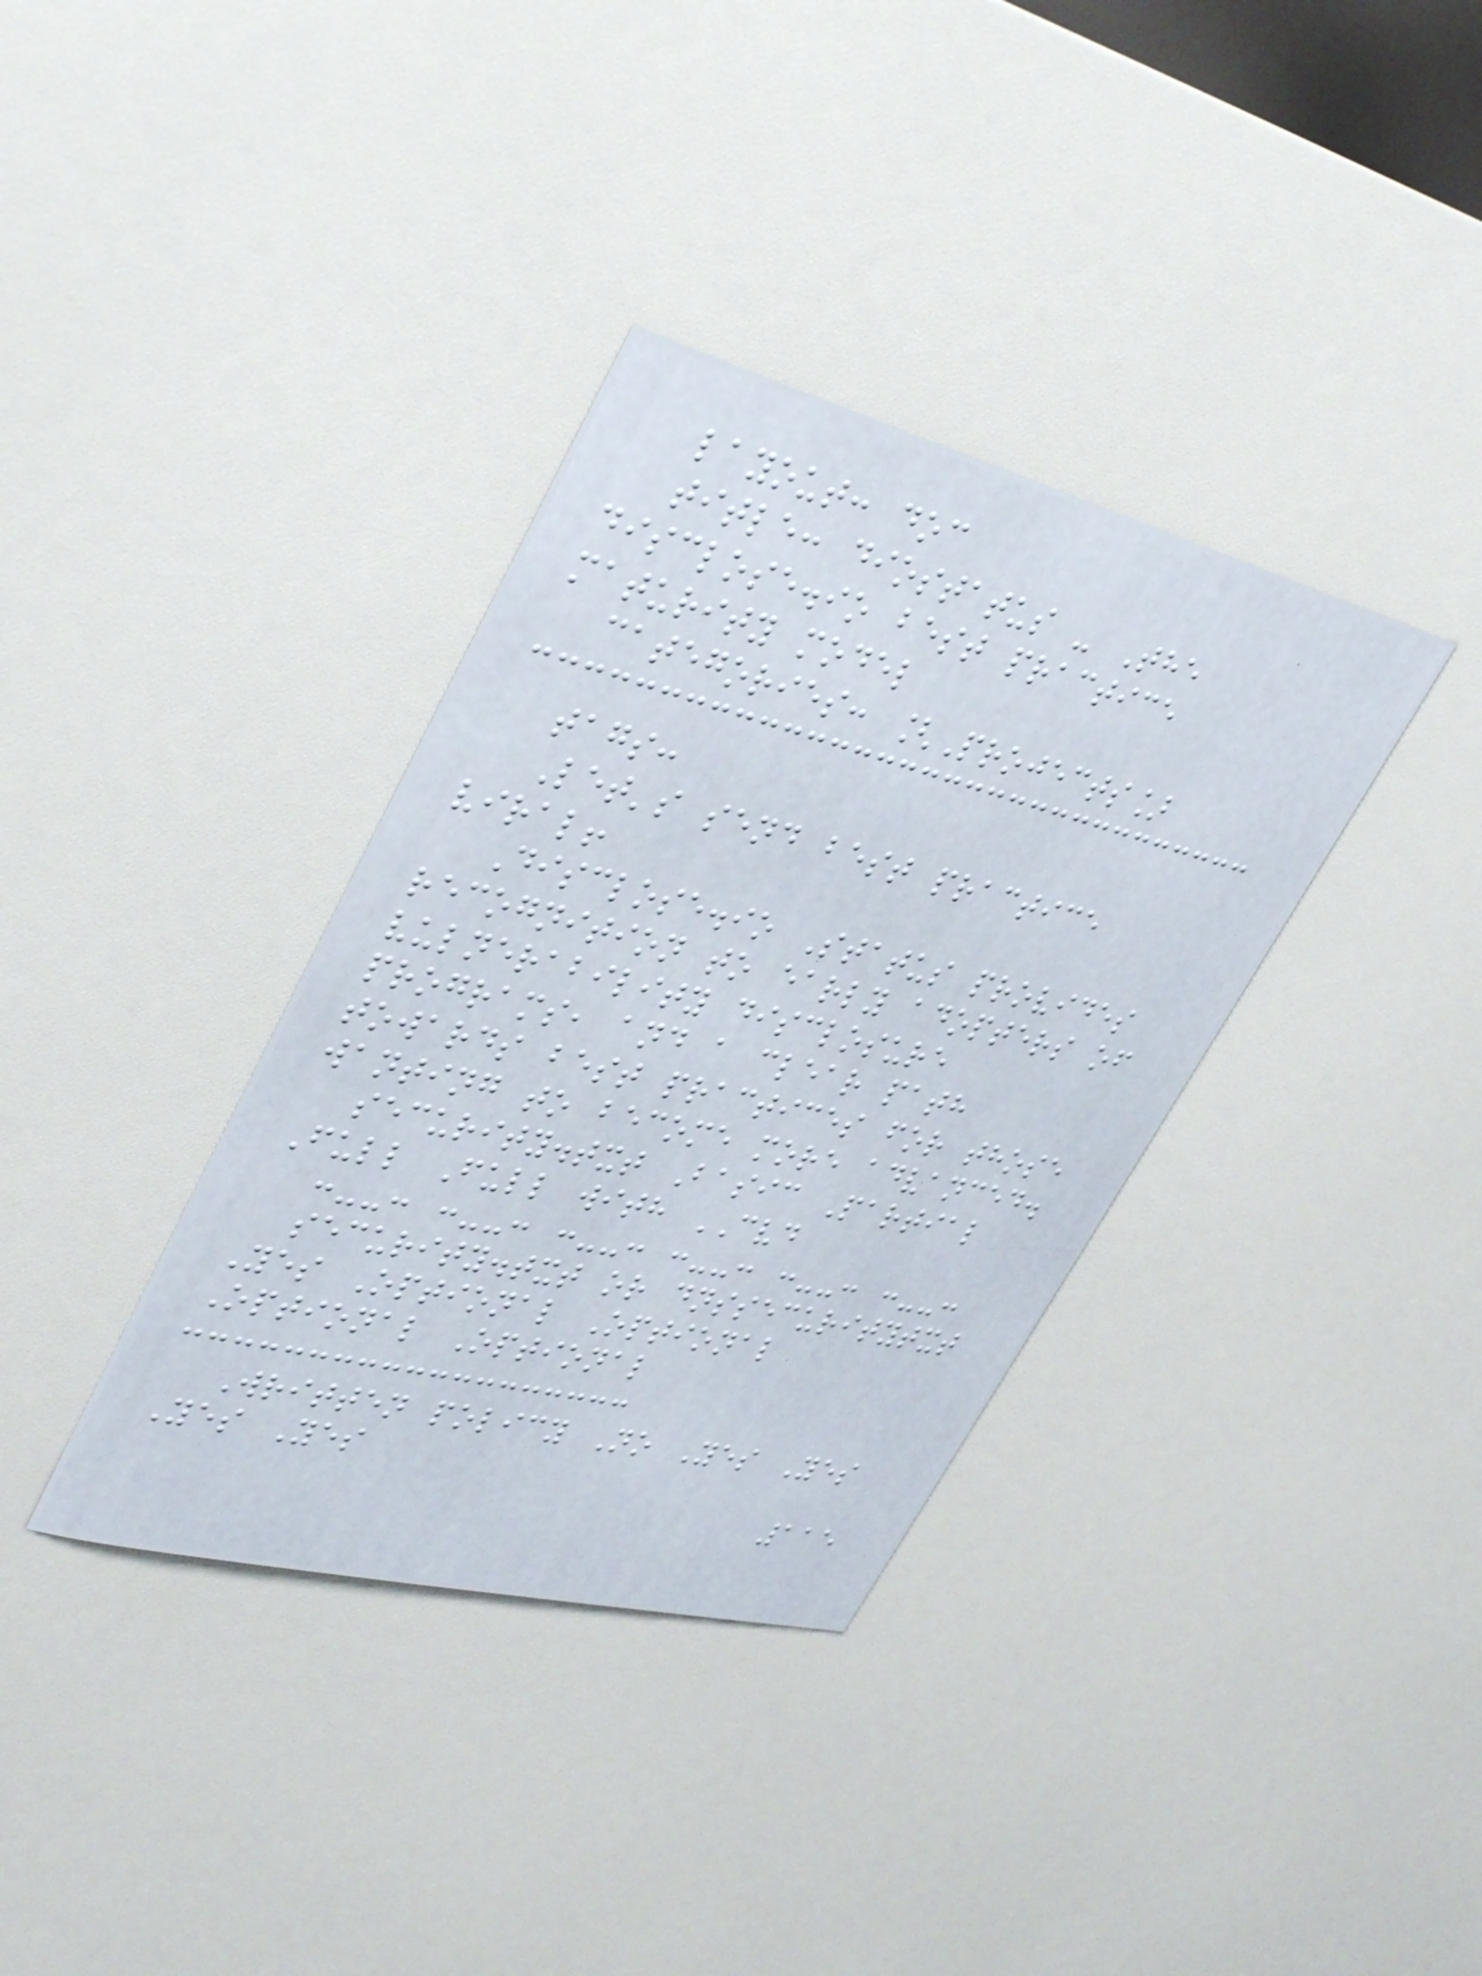layout: doc
title: diostatus - The
disclose.io best practice
maturity model
categories: [Projects]
tags:
Let's send best practice
viral!
Disclose.io Status provides
recognition to early adopters of
vulnerability disclosure
programs, and a clear path
towards best practices for those
wanting to become more advanced.
security.txt Basic Partial
Full Full with CVD
:--: :--: :--: :--: :--: :--:
security.txt or dnssecuritytxt
Yes Optional Optional
Optional Optional
Written policy No Yes Yes
Yes Yes
115
